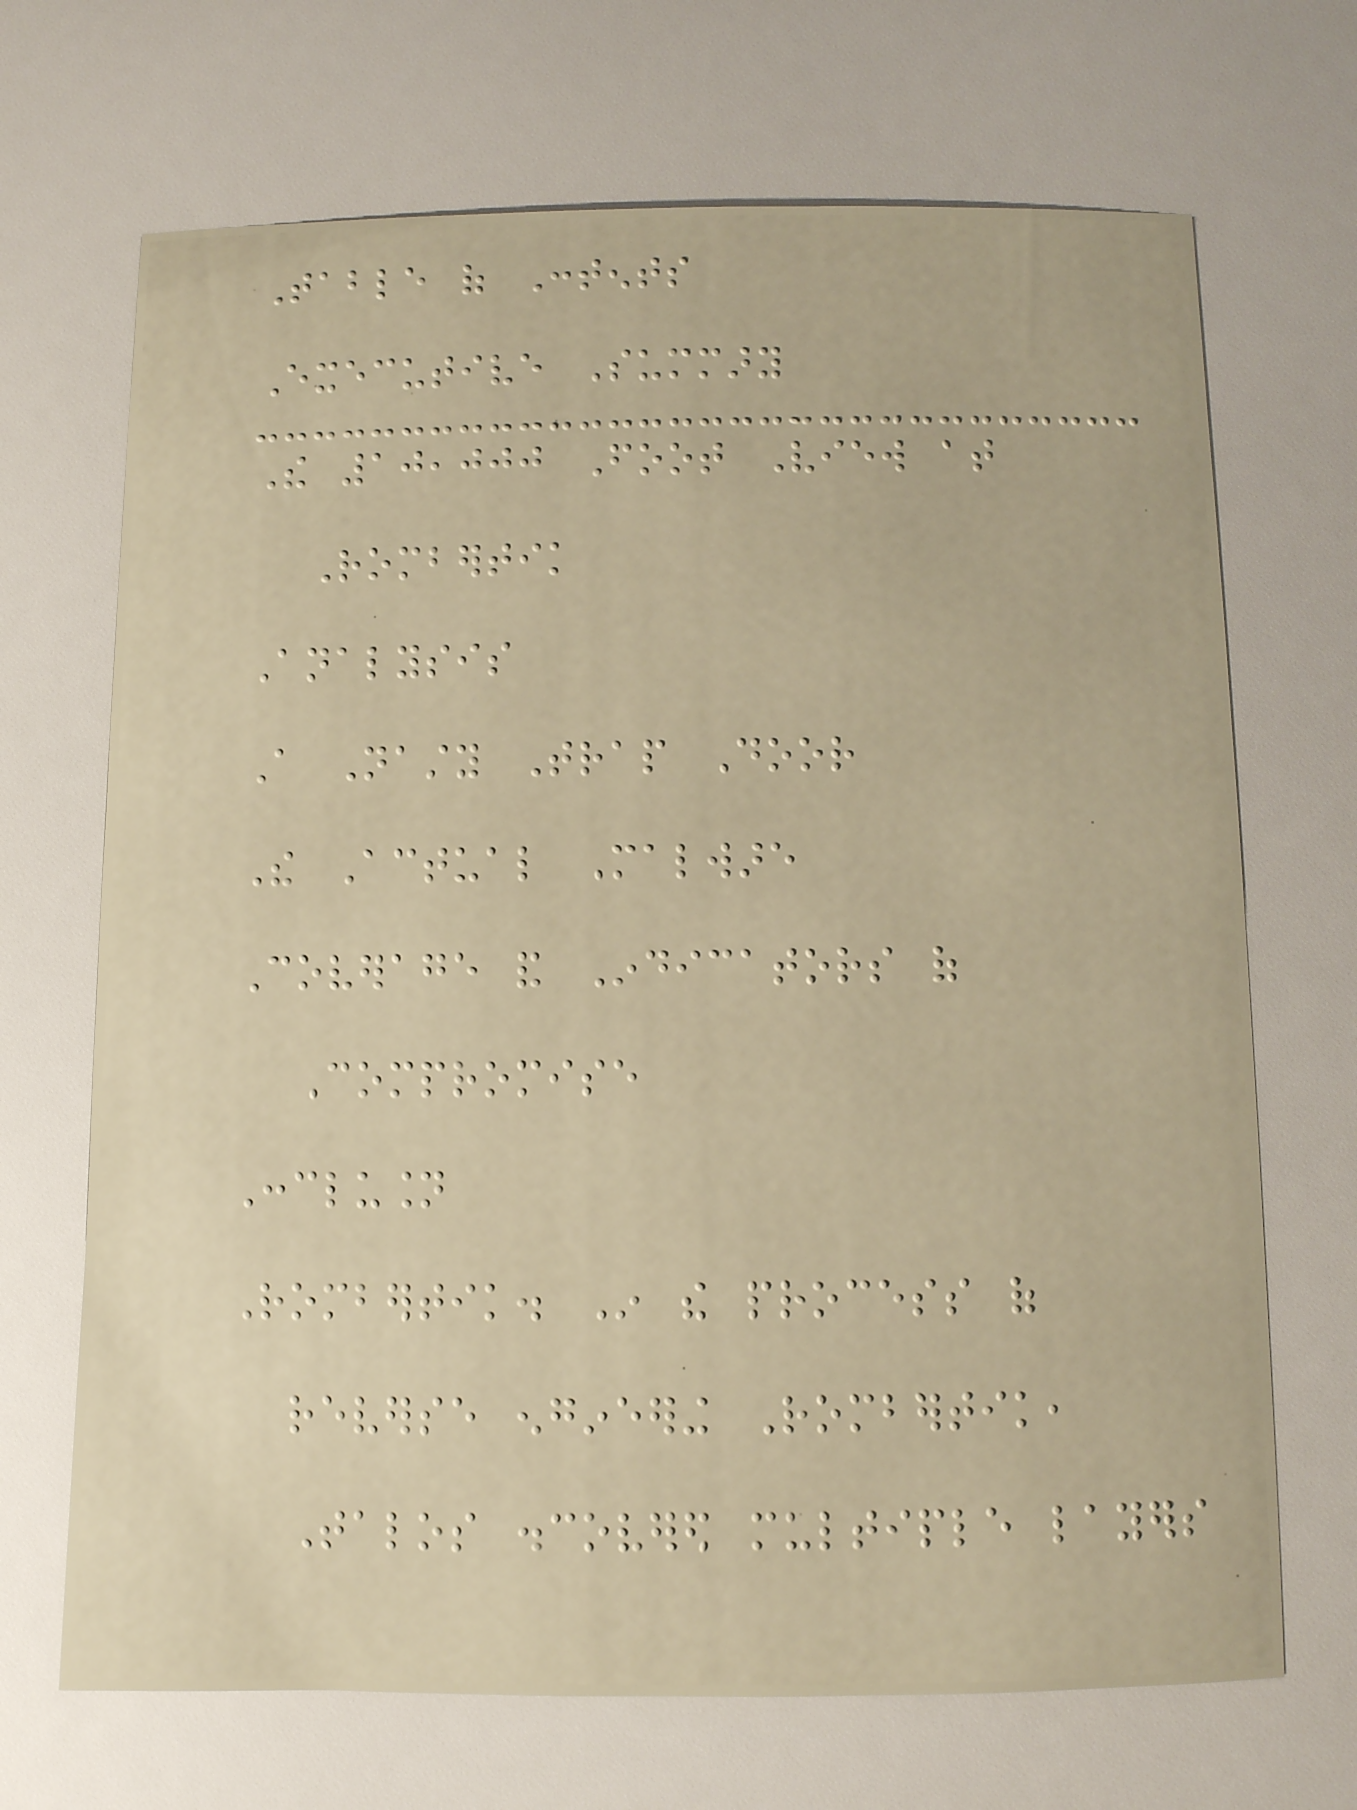Table of Contents
Executive Summary
The 10,000 Foot View at
Rombertik
Analysis
A Nasty Trap Door
The Actual Malware
Coverage and Indicators of
Compromise
Conclusion
Rombertik. In the process of
reverse engineering Rombertik,
Talos discovered multiple layers
